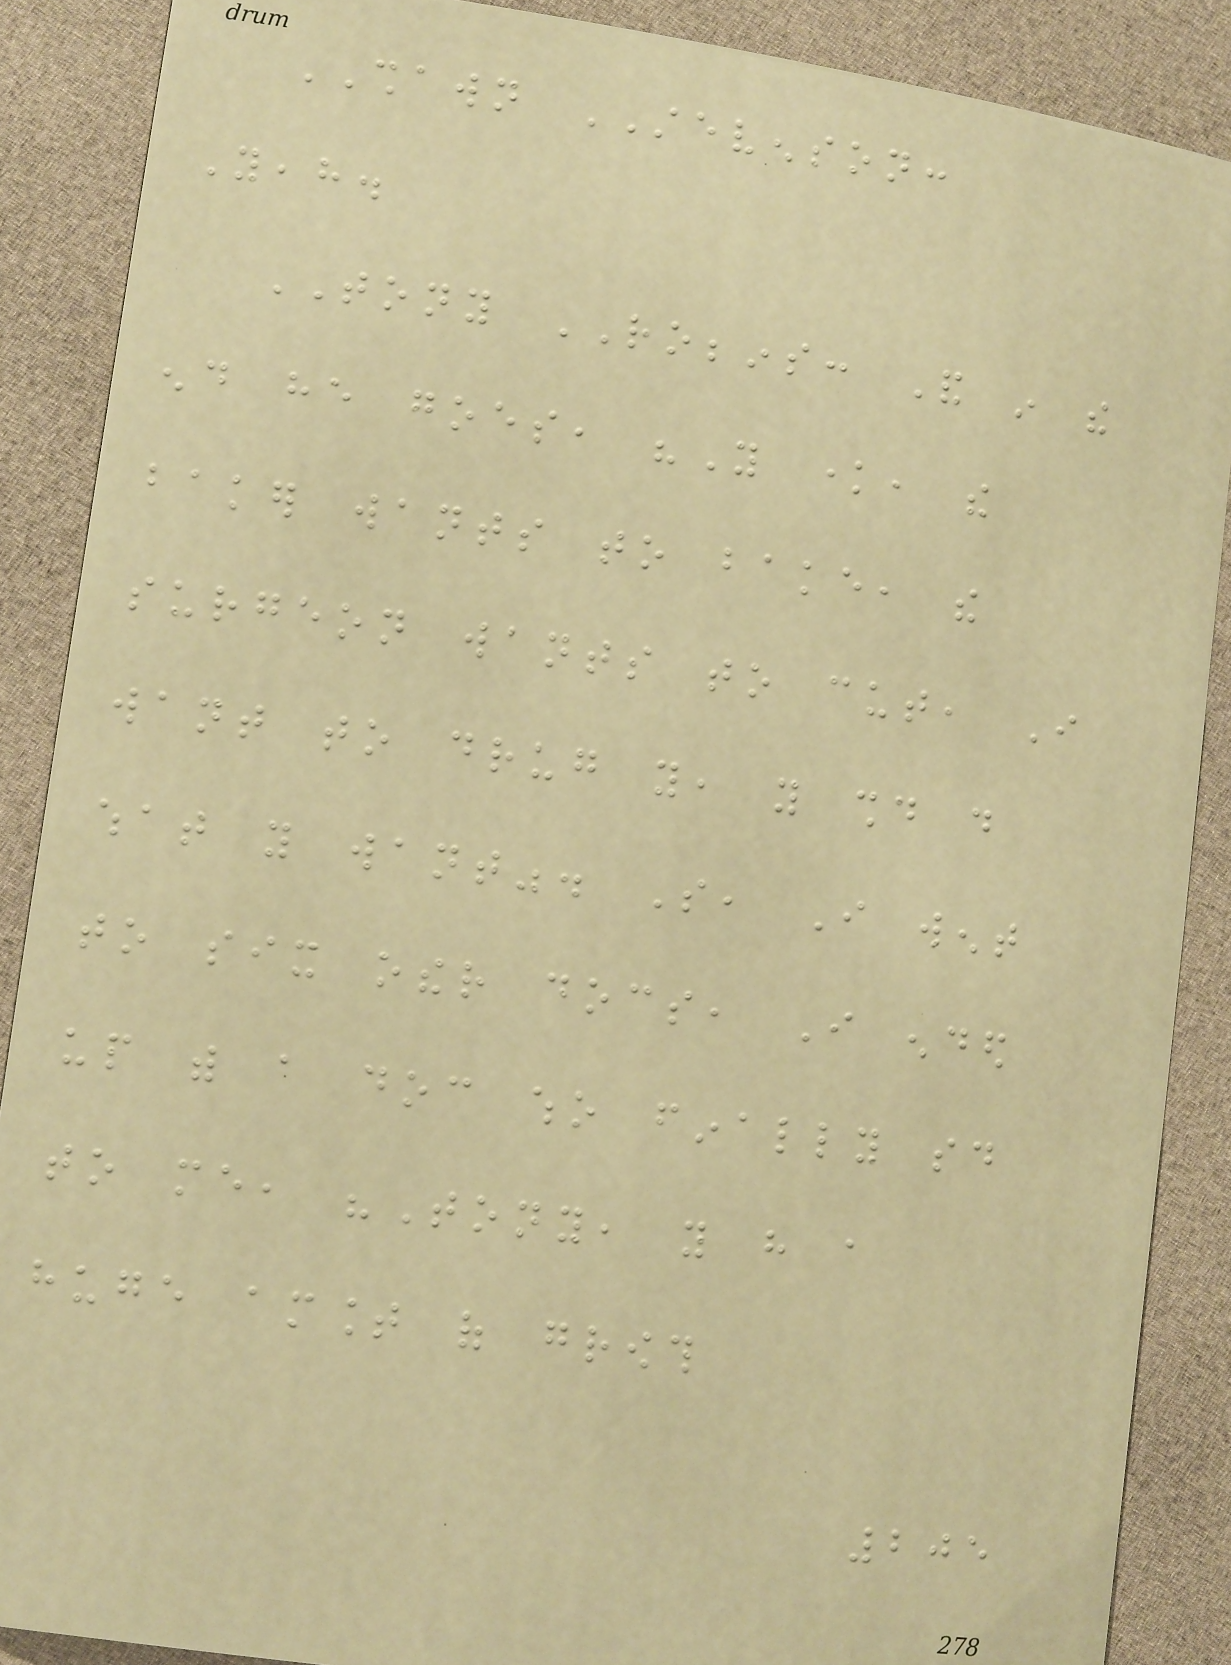SHAWN STEVENSON:
Yeah.
TONY ROBBINS: And in the
end he goes, "You know, the
baker wants to bake, the
surgeon wants to cut, I
want to drug you, you should do
what you want". So, I went
to six other docs, I ended
up with a doc who finally said
to me, "Tony, you have a
huge amount of growth
205
